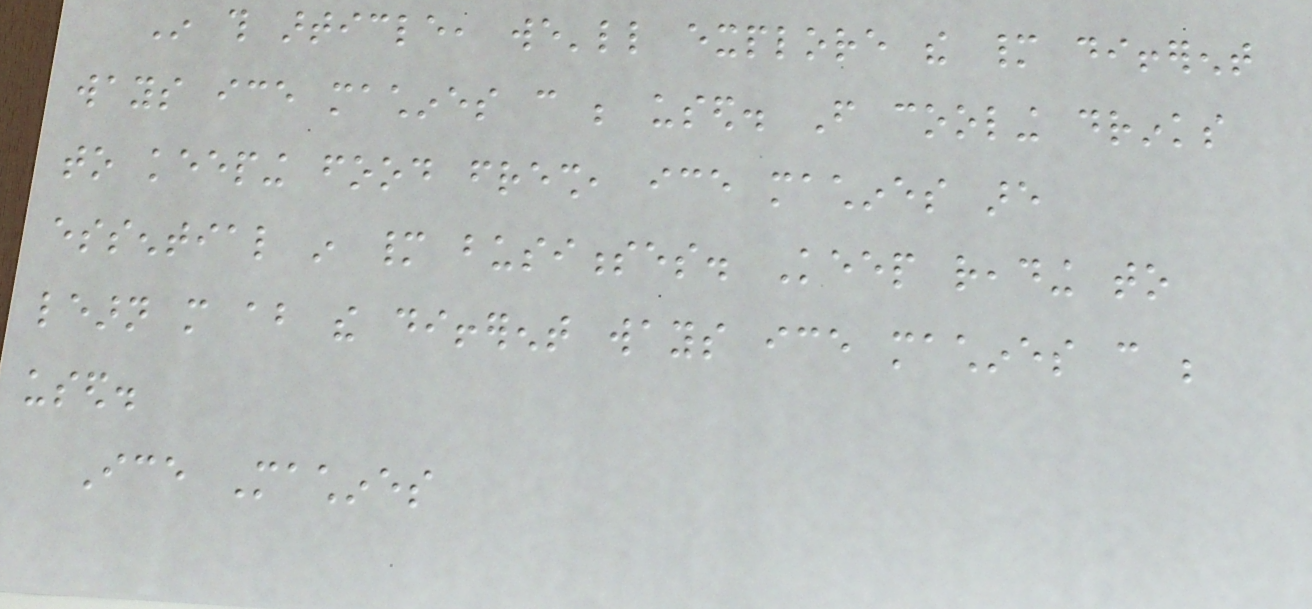In this article, we'll explore the many different
ways ice machines can be used. From cooling drinks
to keeping food fresh, ice machines are
essential in many businesses. Keep reading to
learn more about the different ways ice machines can be
used.
Ice Machines
